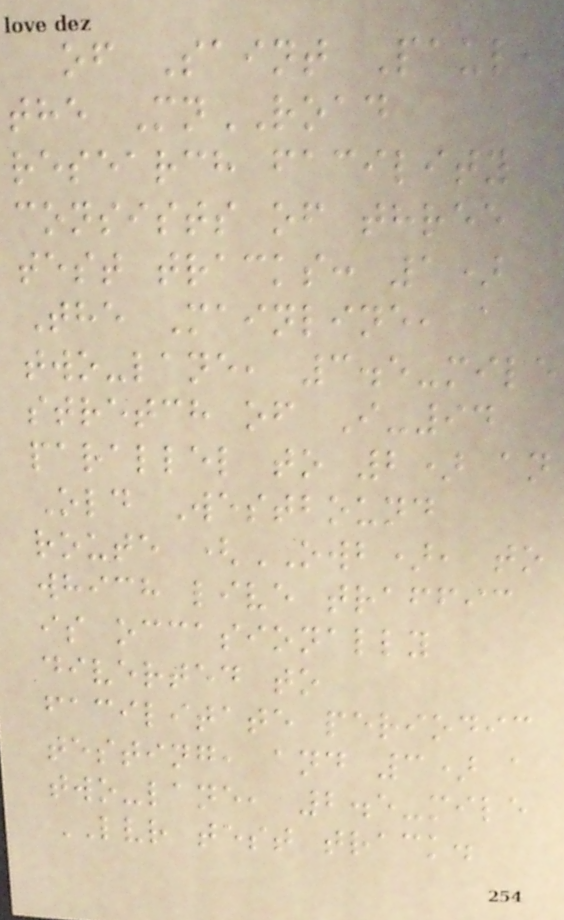of Saint Paul,
the MnROAD
research facility
consists of three
test tracks: 1)
The Mainline, a
two-lane, 3.5-mile
stretch of I-94
parallel to 2) an
Old Westbound
route (OWB), to
which live traffic
is occasionally
diverted to
facilitate periodic
testing, and 3) a
two-lane, 2.5-mile
LVR test track.
